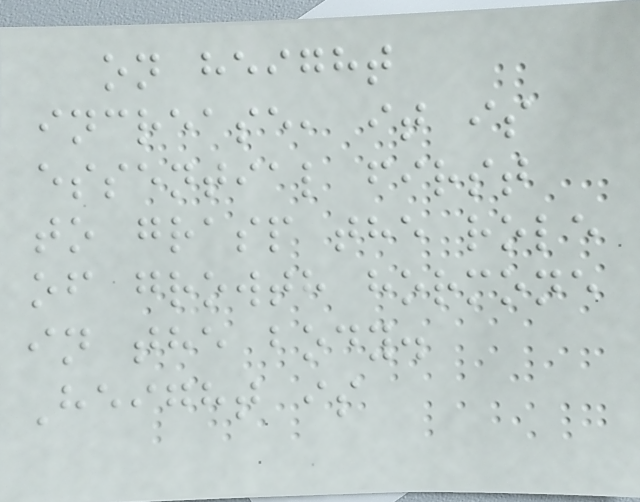on height
increase, it is
essential first
to grasp the role
of growth hormone
in the body.
Height is
